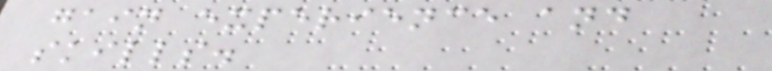gain experience and
skills.
